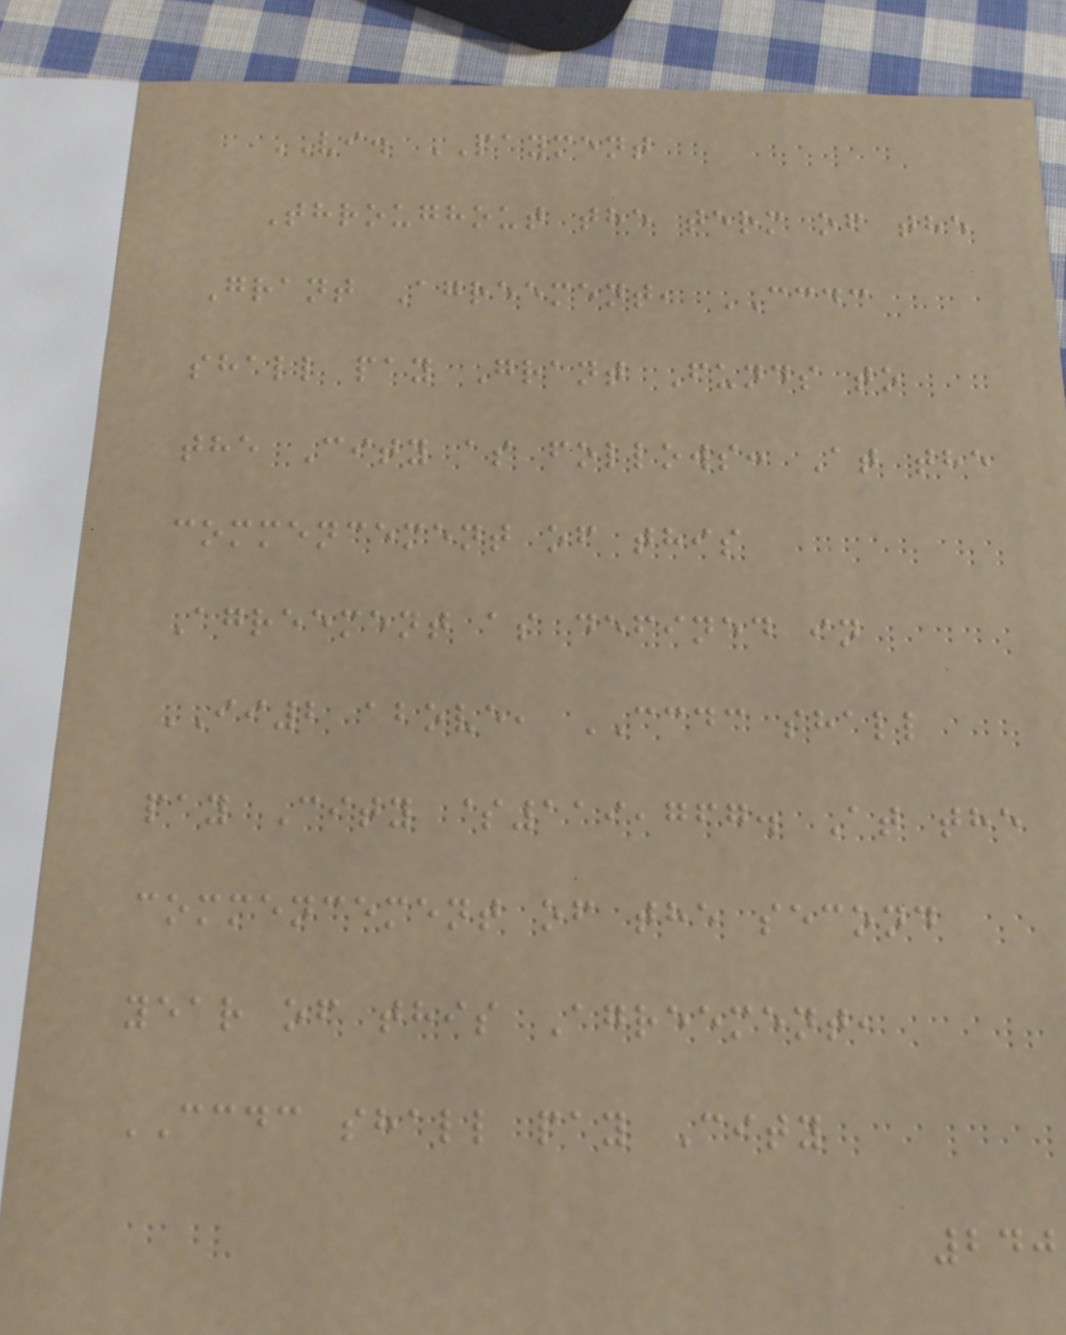VI. PAYMENT
Throughout the term of the
Grant Agreement, CCDC
shall pay Grant Funds to
the City as follows: At the
commencement of this
Agreement as defined in
II2 above, CCDC shall
pay City $119,767. At the
commencement of the second
year of this Agreement,
CCDC shall pay City
240
